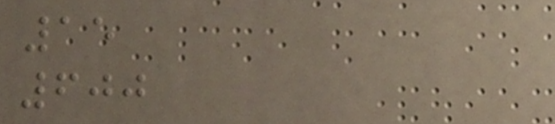15
600
